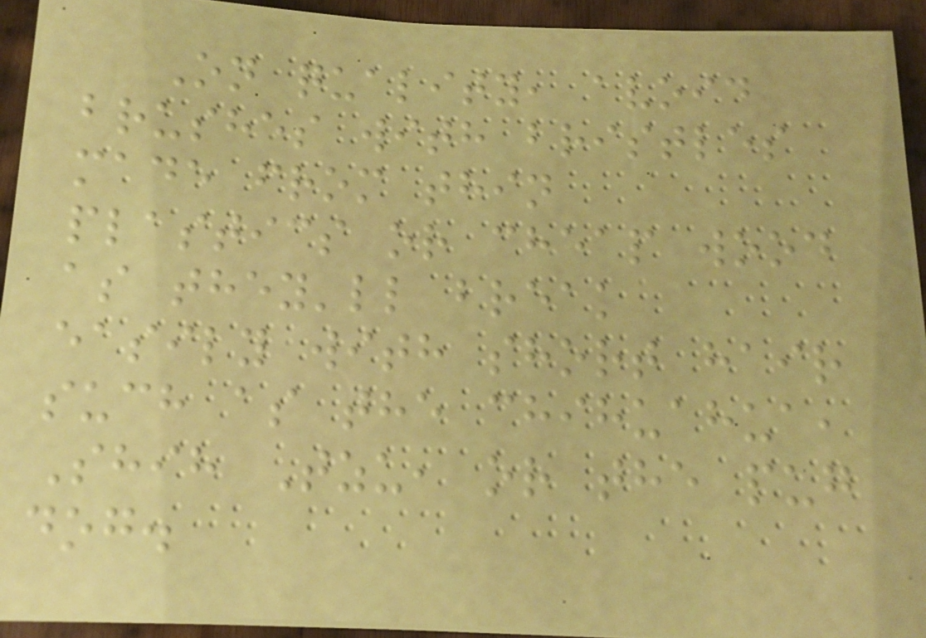On quality, avoid
brushes with bristles
made from thin
plastics or cheap wood
as they'll break
easily with short hair
such as the chihuahua,
Shih Tzu, or the pug
dog.
